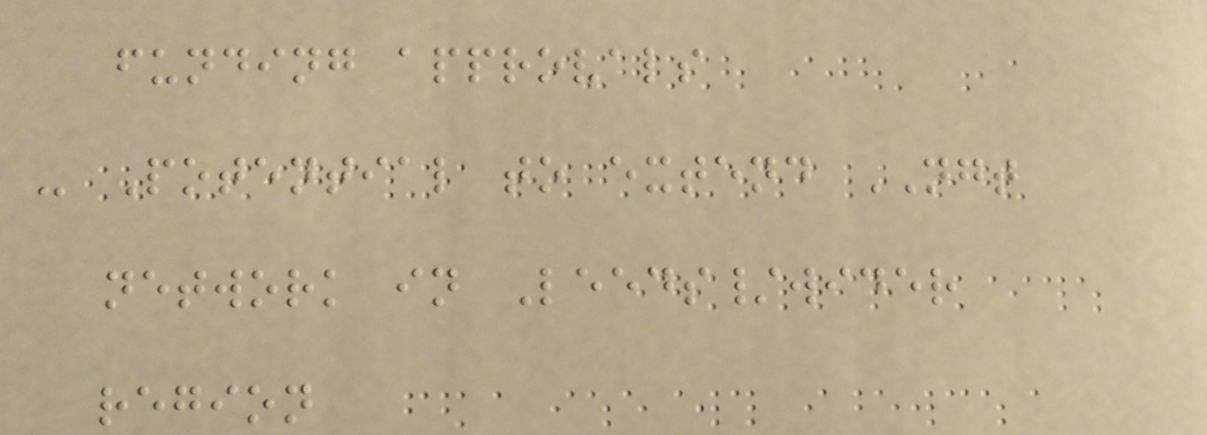funding approvals
- Potential to extend NGT
network in Leeds/wider
region
